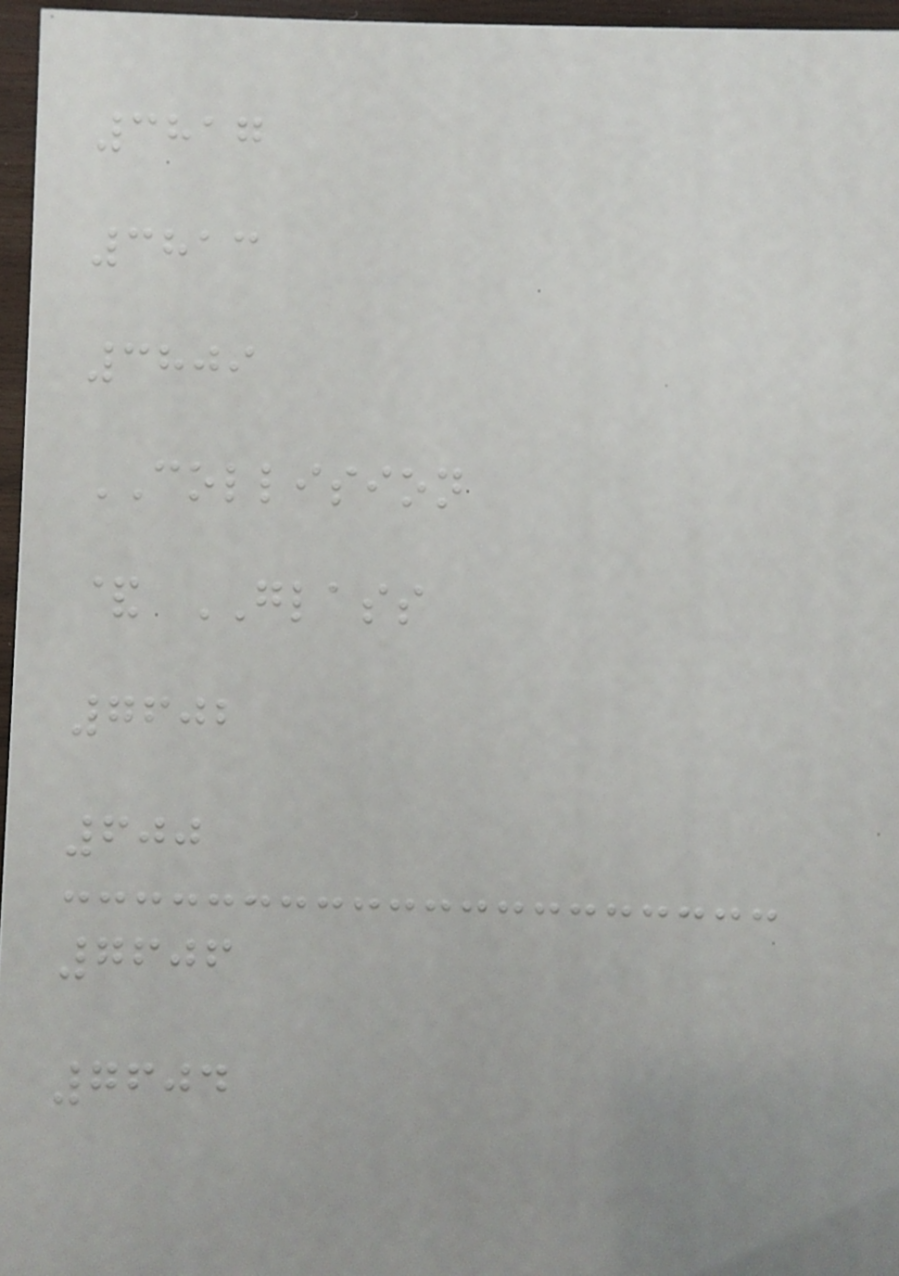3817
3813
3809
COLLISION
& GLASS
7602
600
7606
7604
